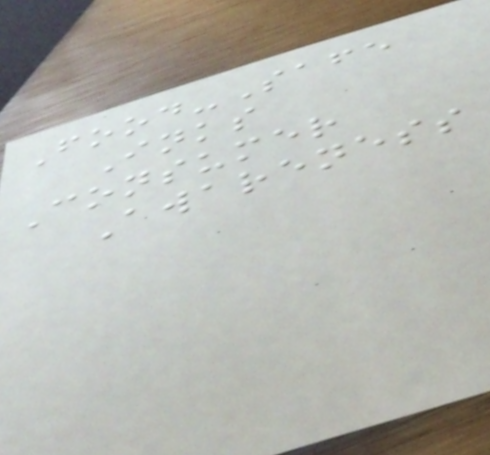Food-Safe
Inks
Consumer
Awareness
